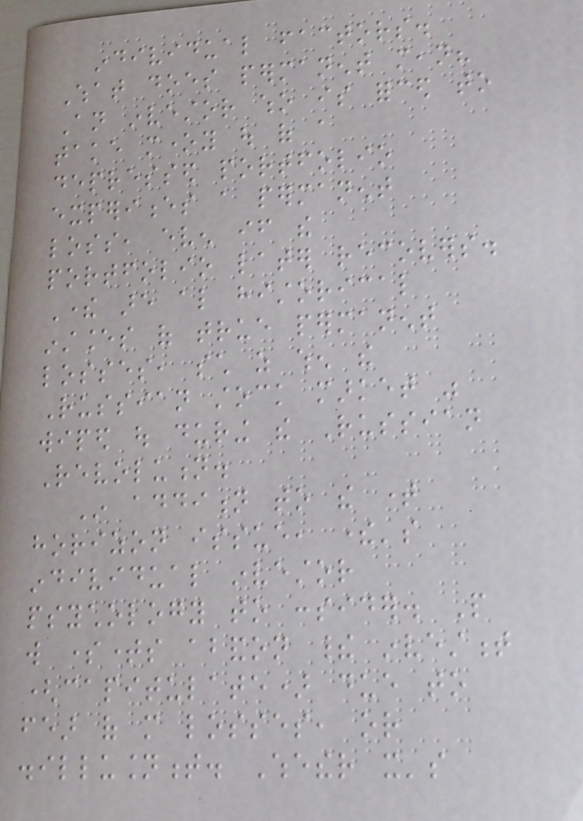individual factors.
What does permanent mean?
An investor who is forced to
take money out of a
depressed portfolio
experiences a permanent
loss, even if the
portfolio later recovers.
There are also historical
instances of true permanent
losses, such as when the
Russian stock market was
wiped out during the Russian
Revolution.
In addition to the time
horizon issue, there's
individual investor
psychology to consider. People
will sometimes abandon their investment
(capitulate) due to
fear of more losses, or
disillusionment. Whether it's
